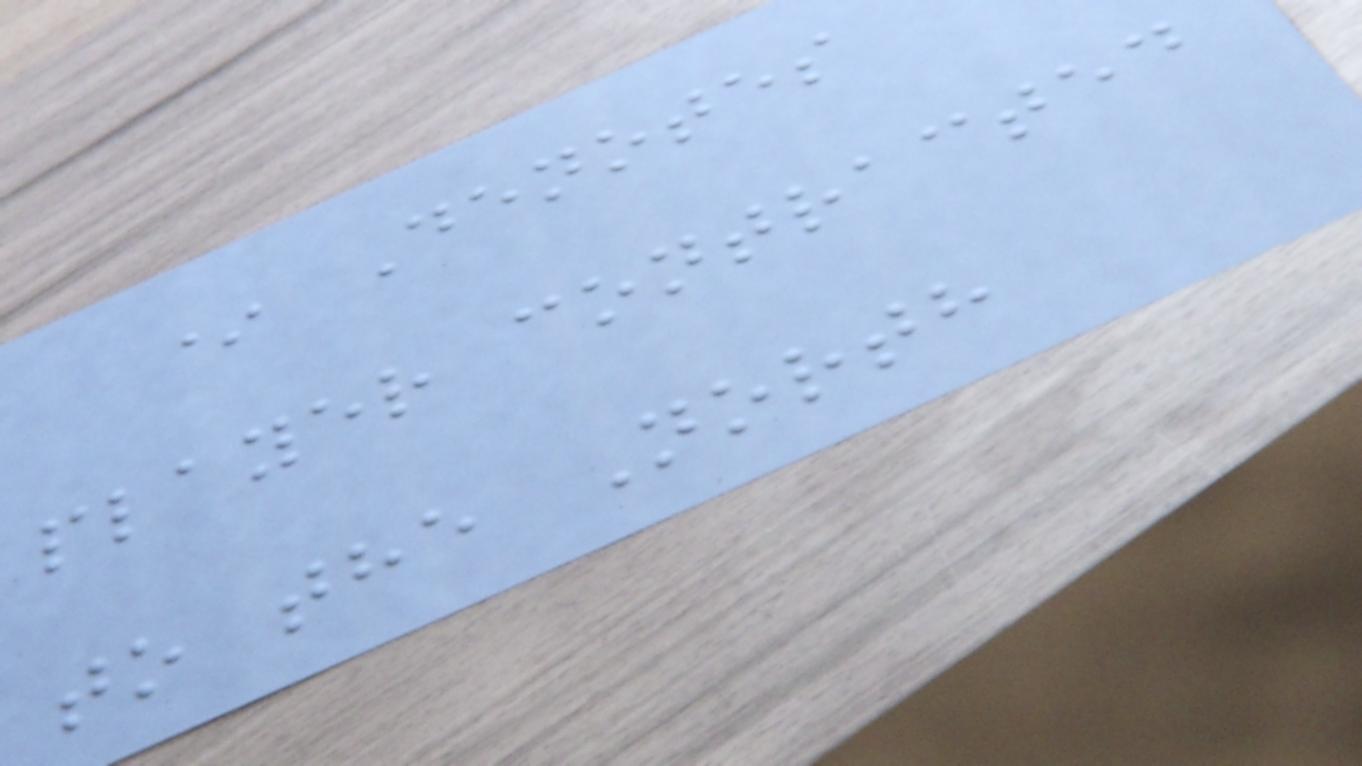* Denotes
player contracted
to the North
